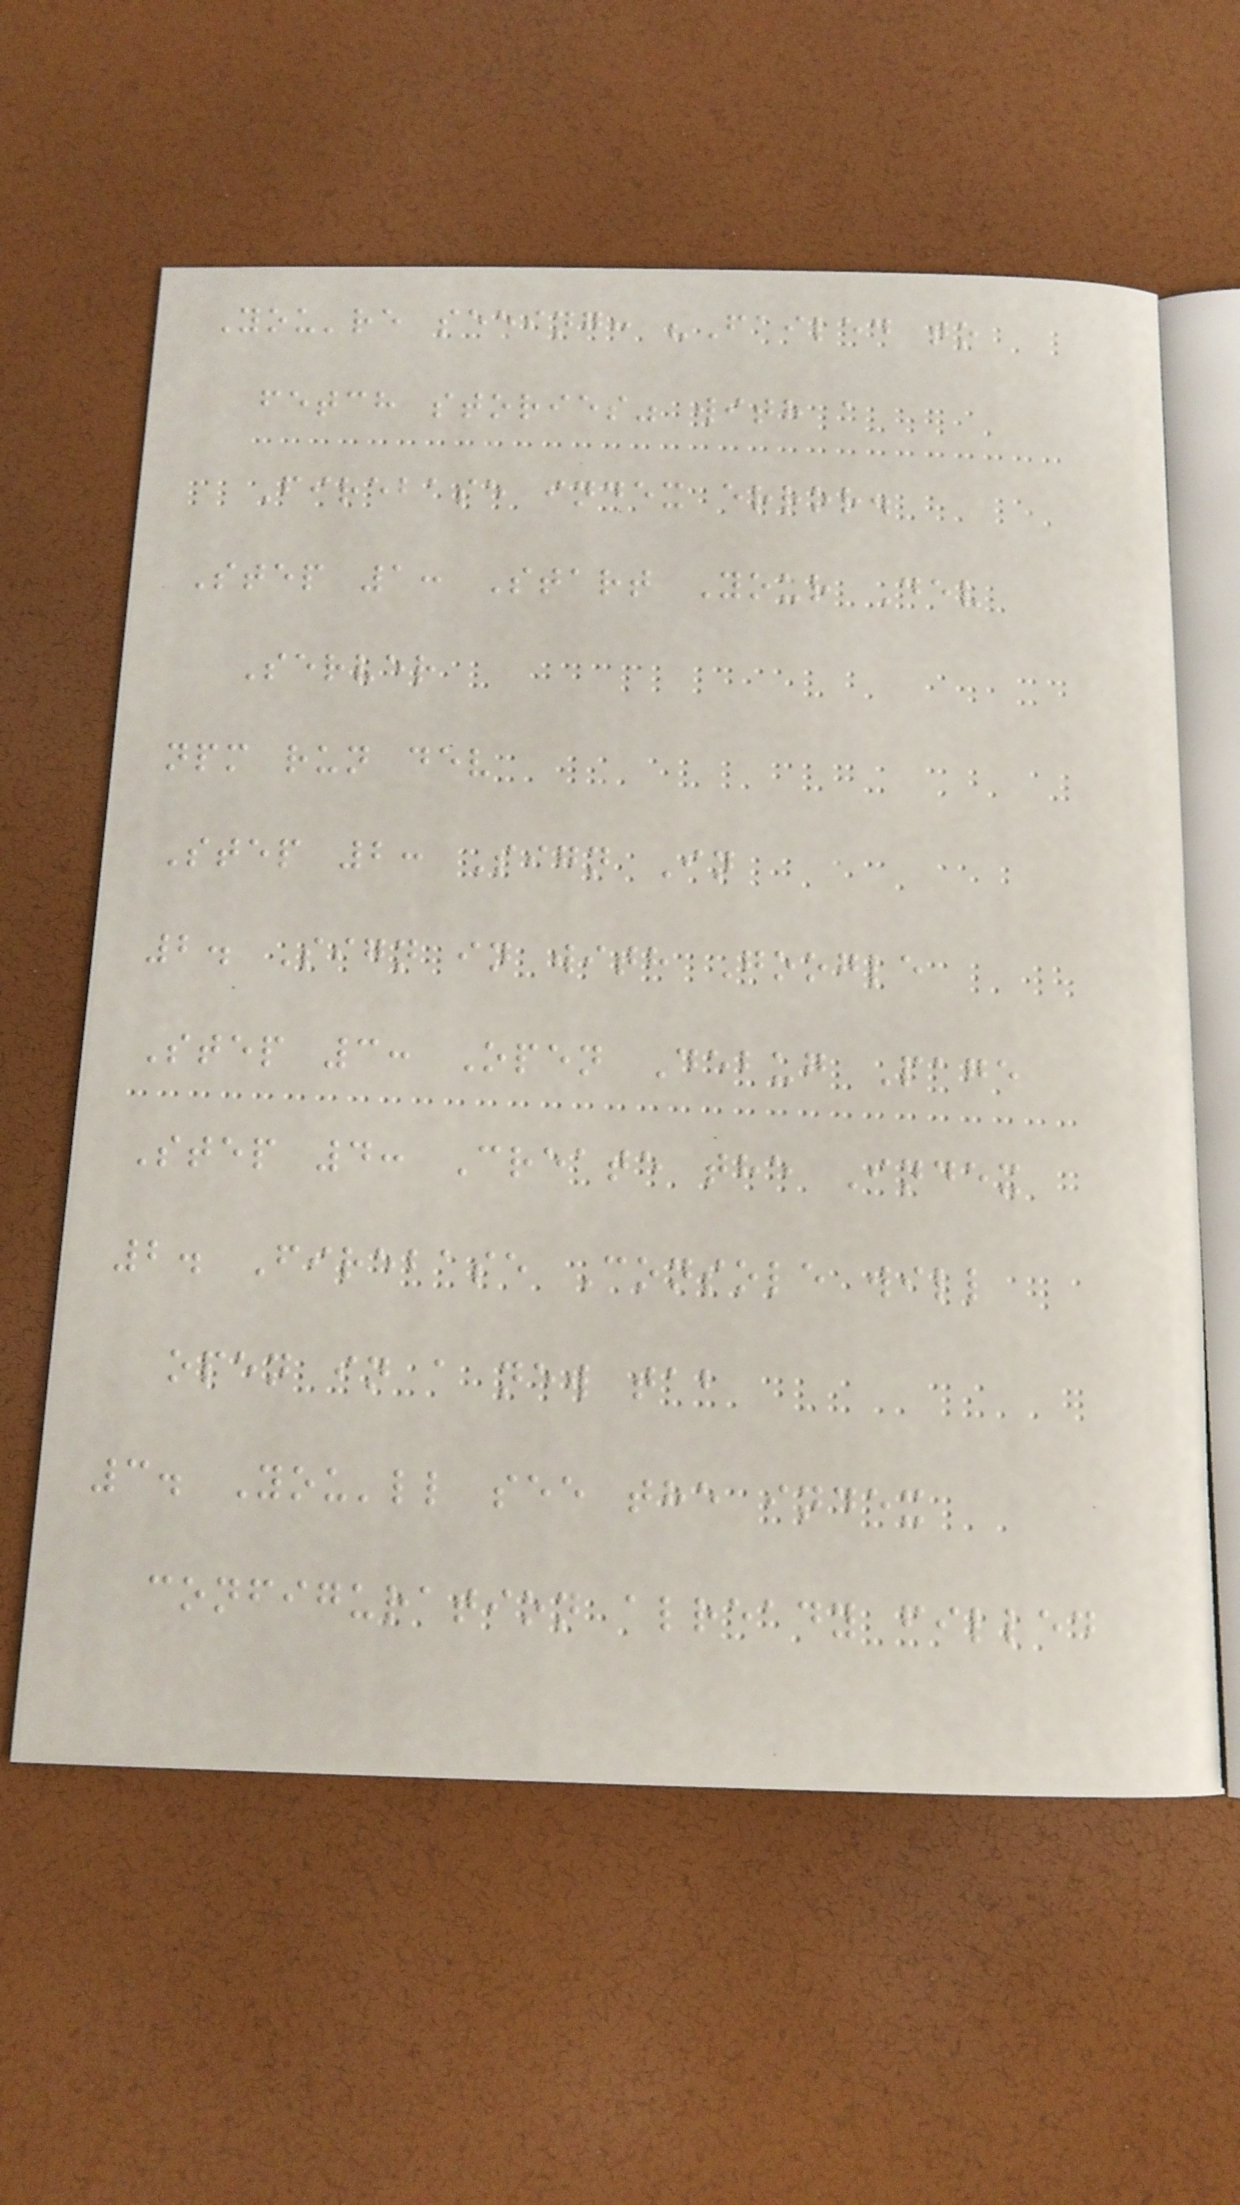You're seeing: "Failed to
fetch stories" with a
Firebase index error.
Step 1: Start Your Dev
Server
npm run dev
Step 2: Sign In
2. Sign in with Google
Step 3: Open Debug Page
Step 4: Create the Index
2. Firebase Console will
open in a new tab
3. You'll see the index
configuration already filled
